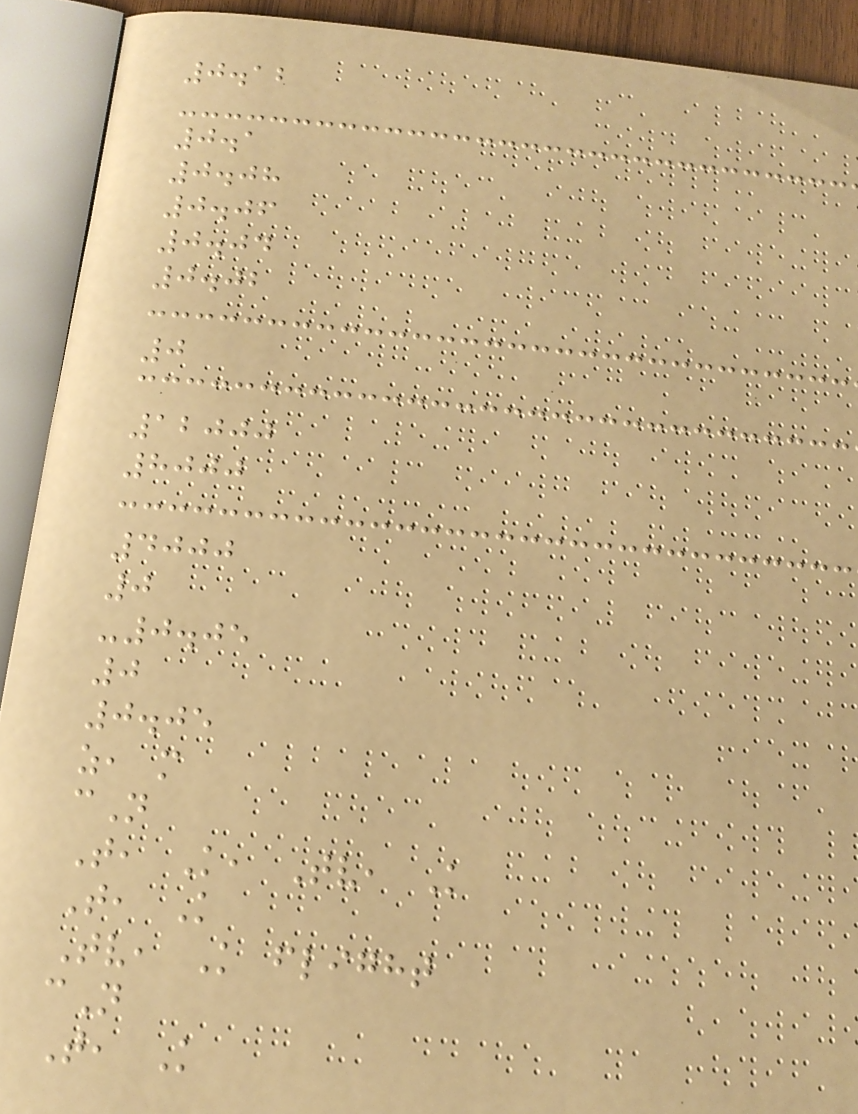0.12
0.1
0.08
0.06
0.04
0.02
0
12000
8000
4000
0
-0.05
0
0.05
z, m
cN
T, K, Tv, K
T, K
Tv, K flight
cN
T, K
